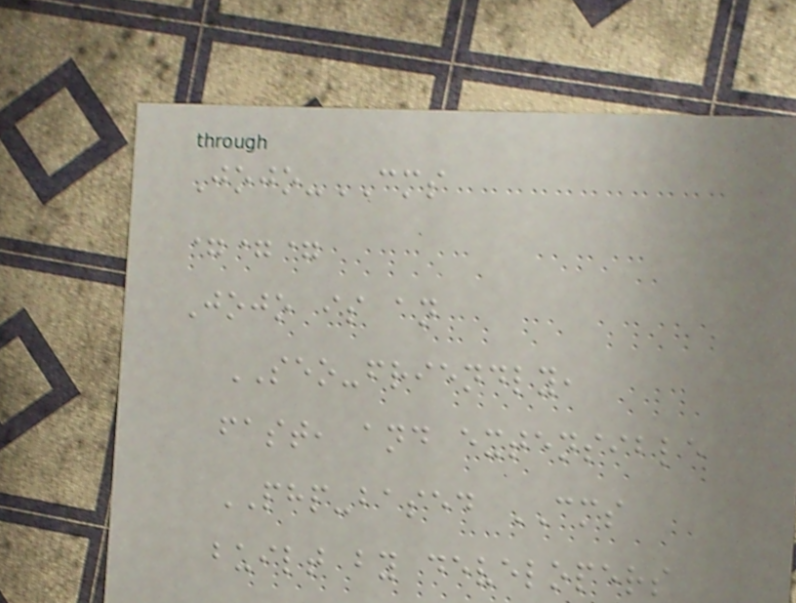Jojo-CMS
===
Jojo is an
SEO-friendly,
fast, and extensible
PHP-based CMS
built by developers
